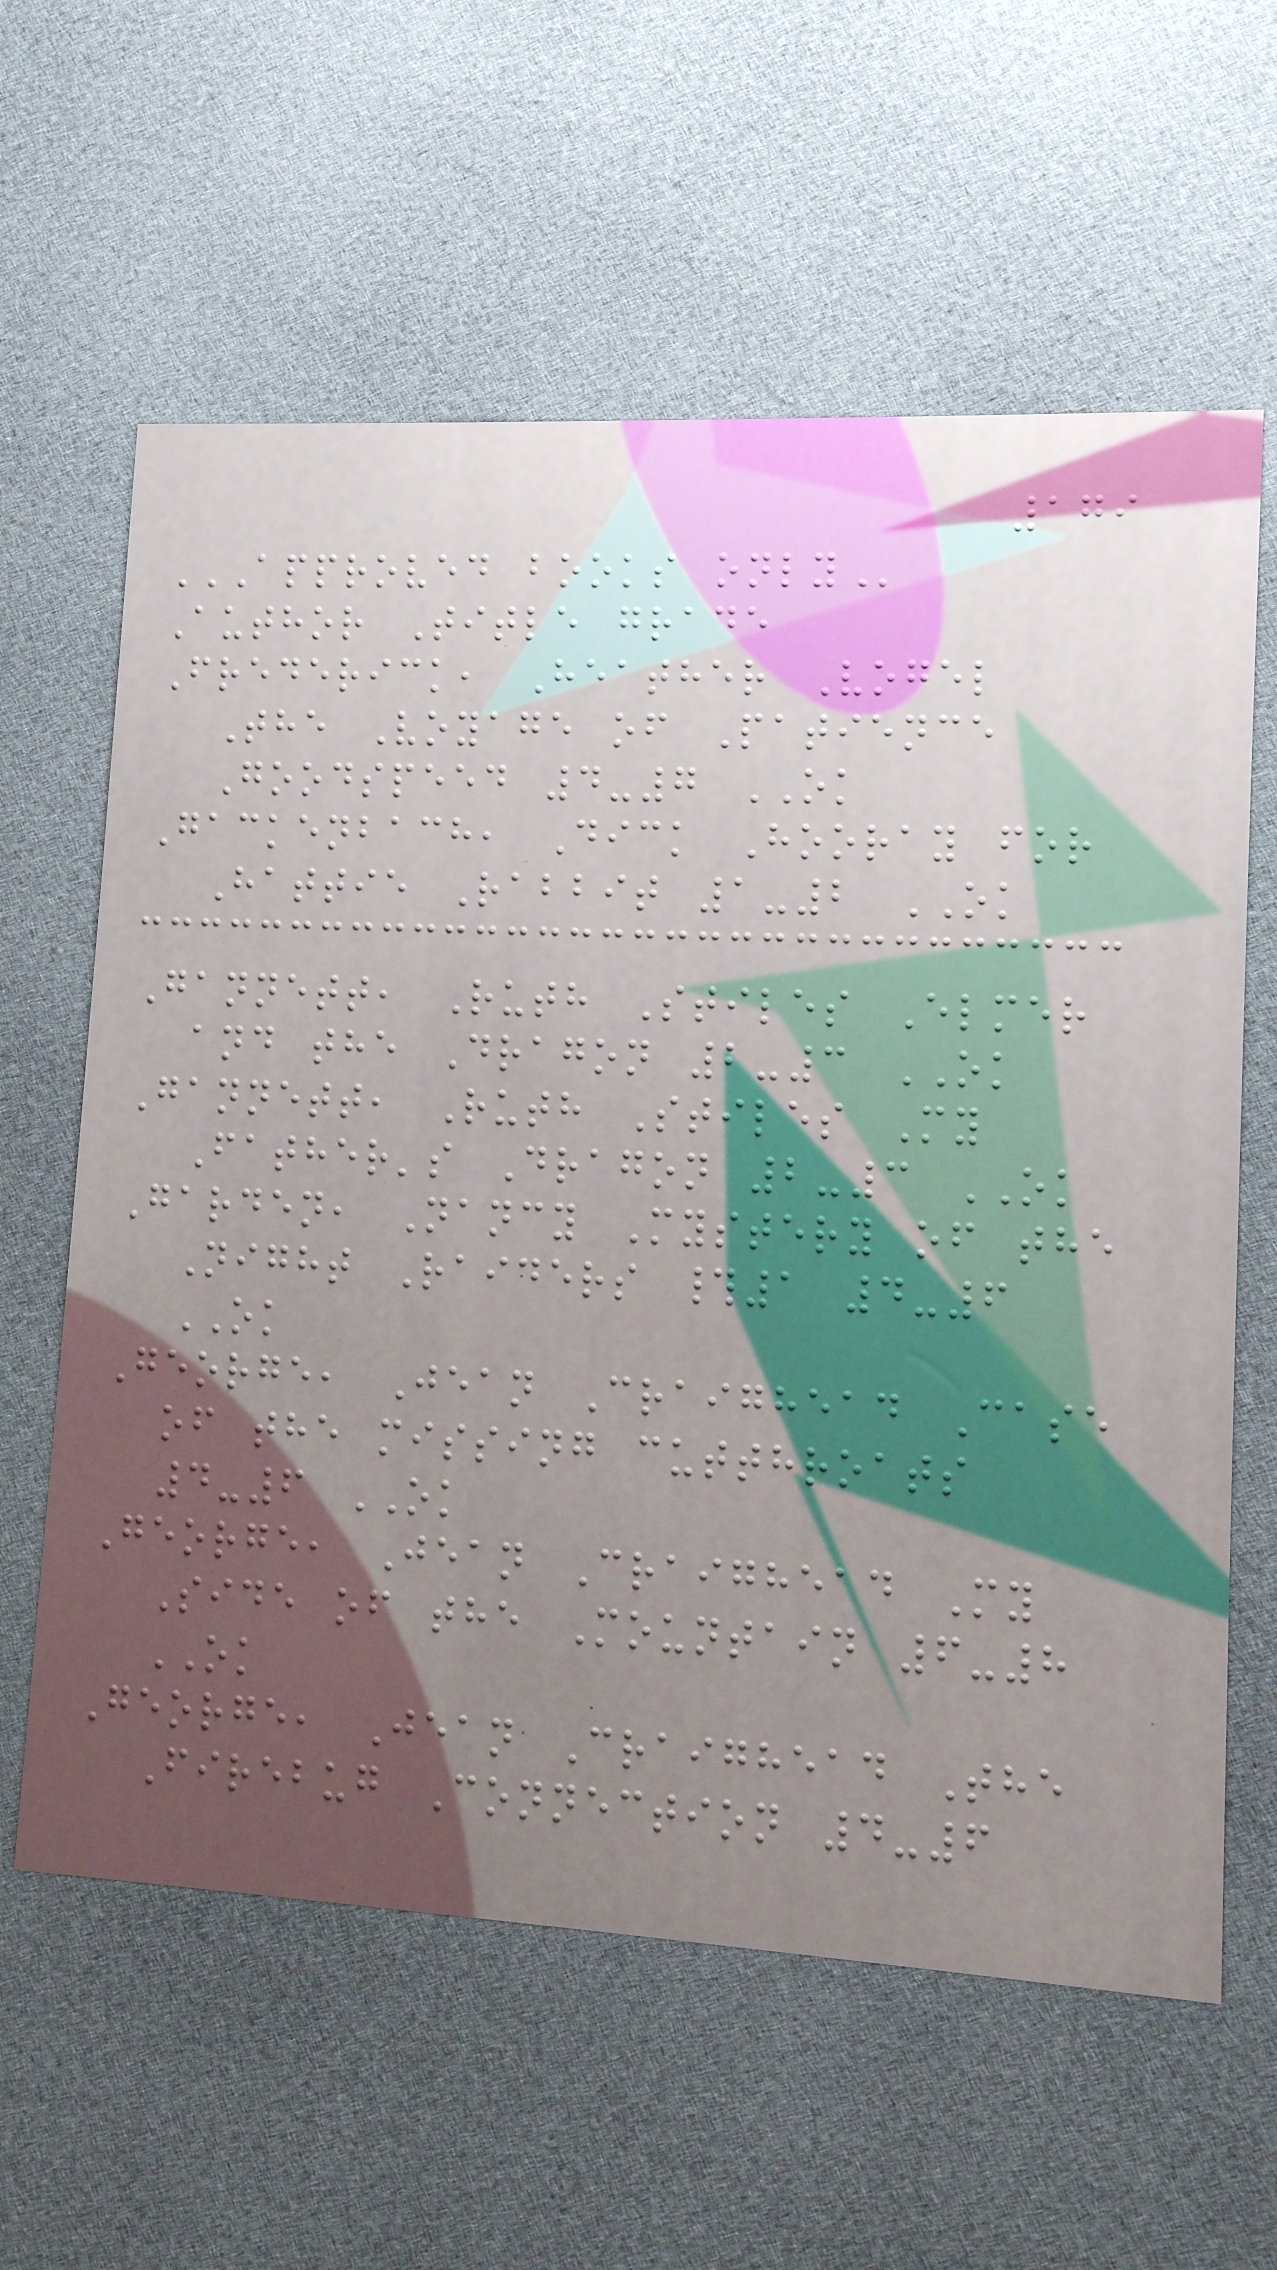179
APPROVED BOOKS ONLY
Author Title grade
Frederick, Heather Vogel
The Voyage of Patience
Goodspeed 4-7 OK
Gackenbach, Dick Hooray for
Hattie Rabbit 1-2 OK
Gannett, Ruth Stiles Elmer
and the Dragon 2-3 OK
Gannett, Ruth Stiles My
Father's Dragon 2-3 OK
Garden, Nancy Mystery of the
Night Raiders #1 4-6
OK
George, Jean Craighead Case
of the missing cutthroats
4-6 OK
George, Jean Craighead My
Side of the Mountain 6-8
OK
George, Jean Craighead The
Firebug Connection 4-6
